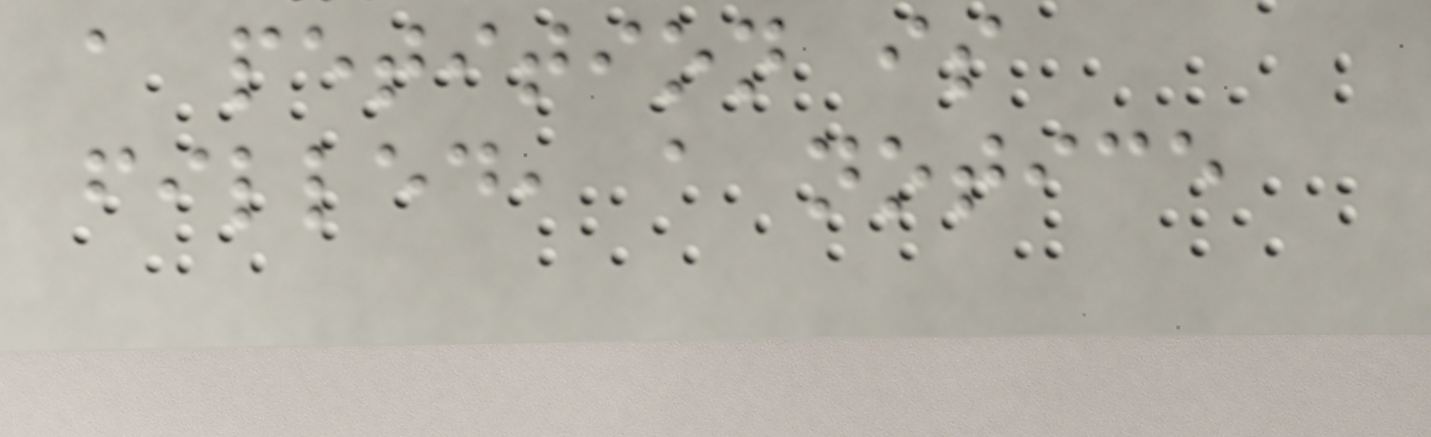a petition is
filled, a notice
